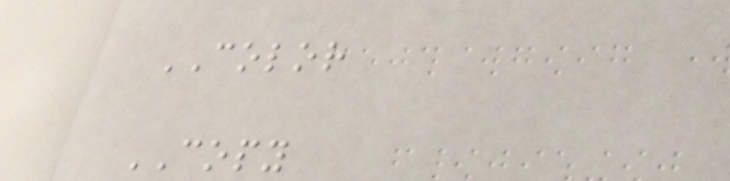COLOR
COPY
